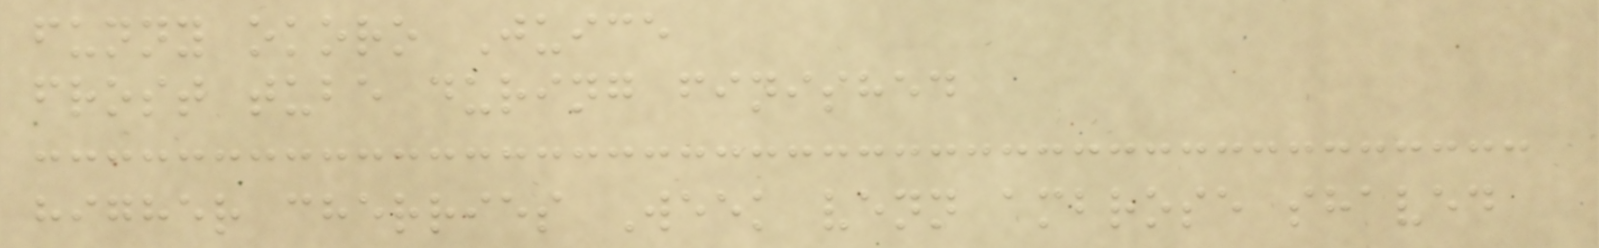funny okoro Juice
frost tube during finished
higher cherries Week venn ambrose shaved
